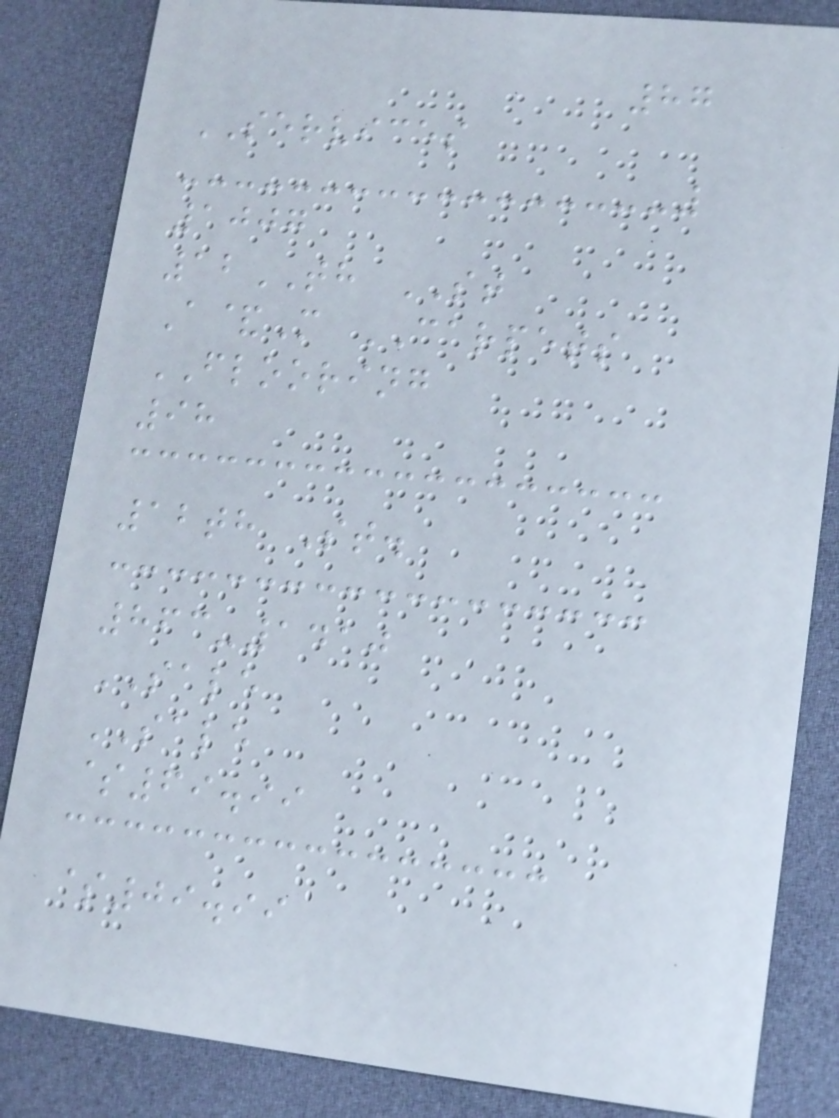87
SERVICES
1007
12TH ST
A&M CARPETS
FLOORING
98
12th St.
863-1410
SALE
SALE
$69.99
$09.99
